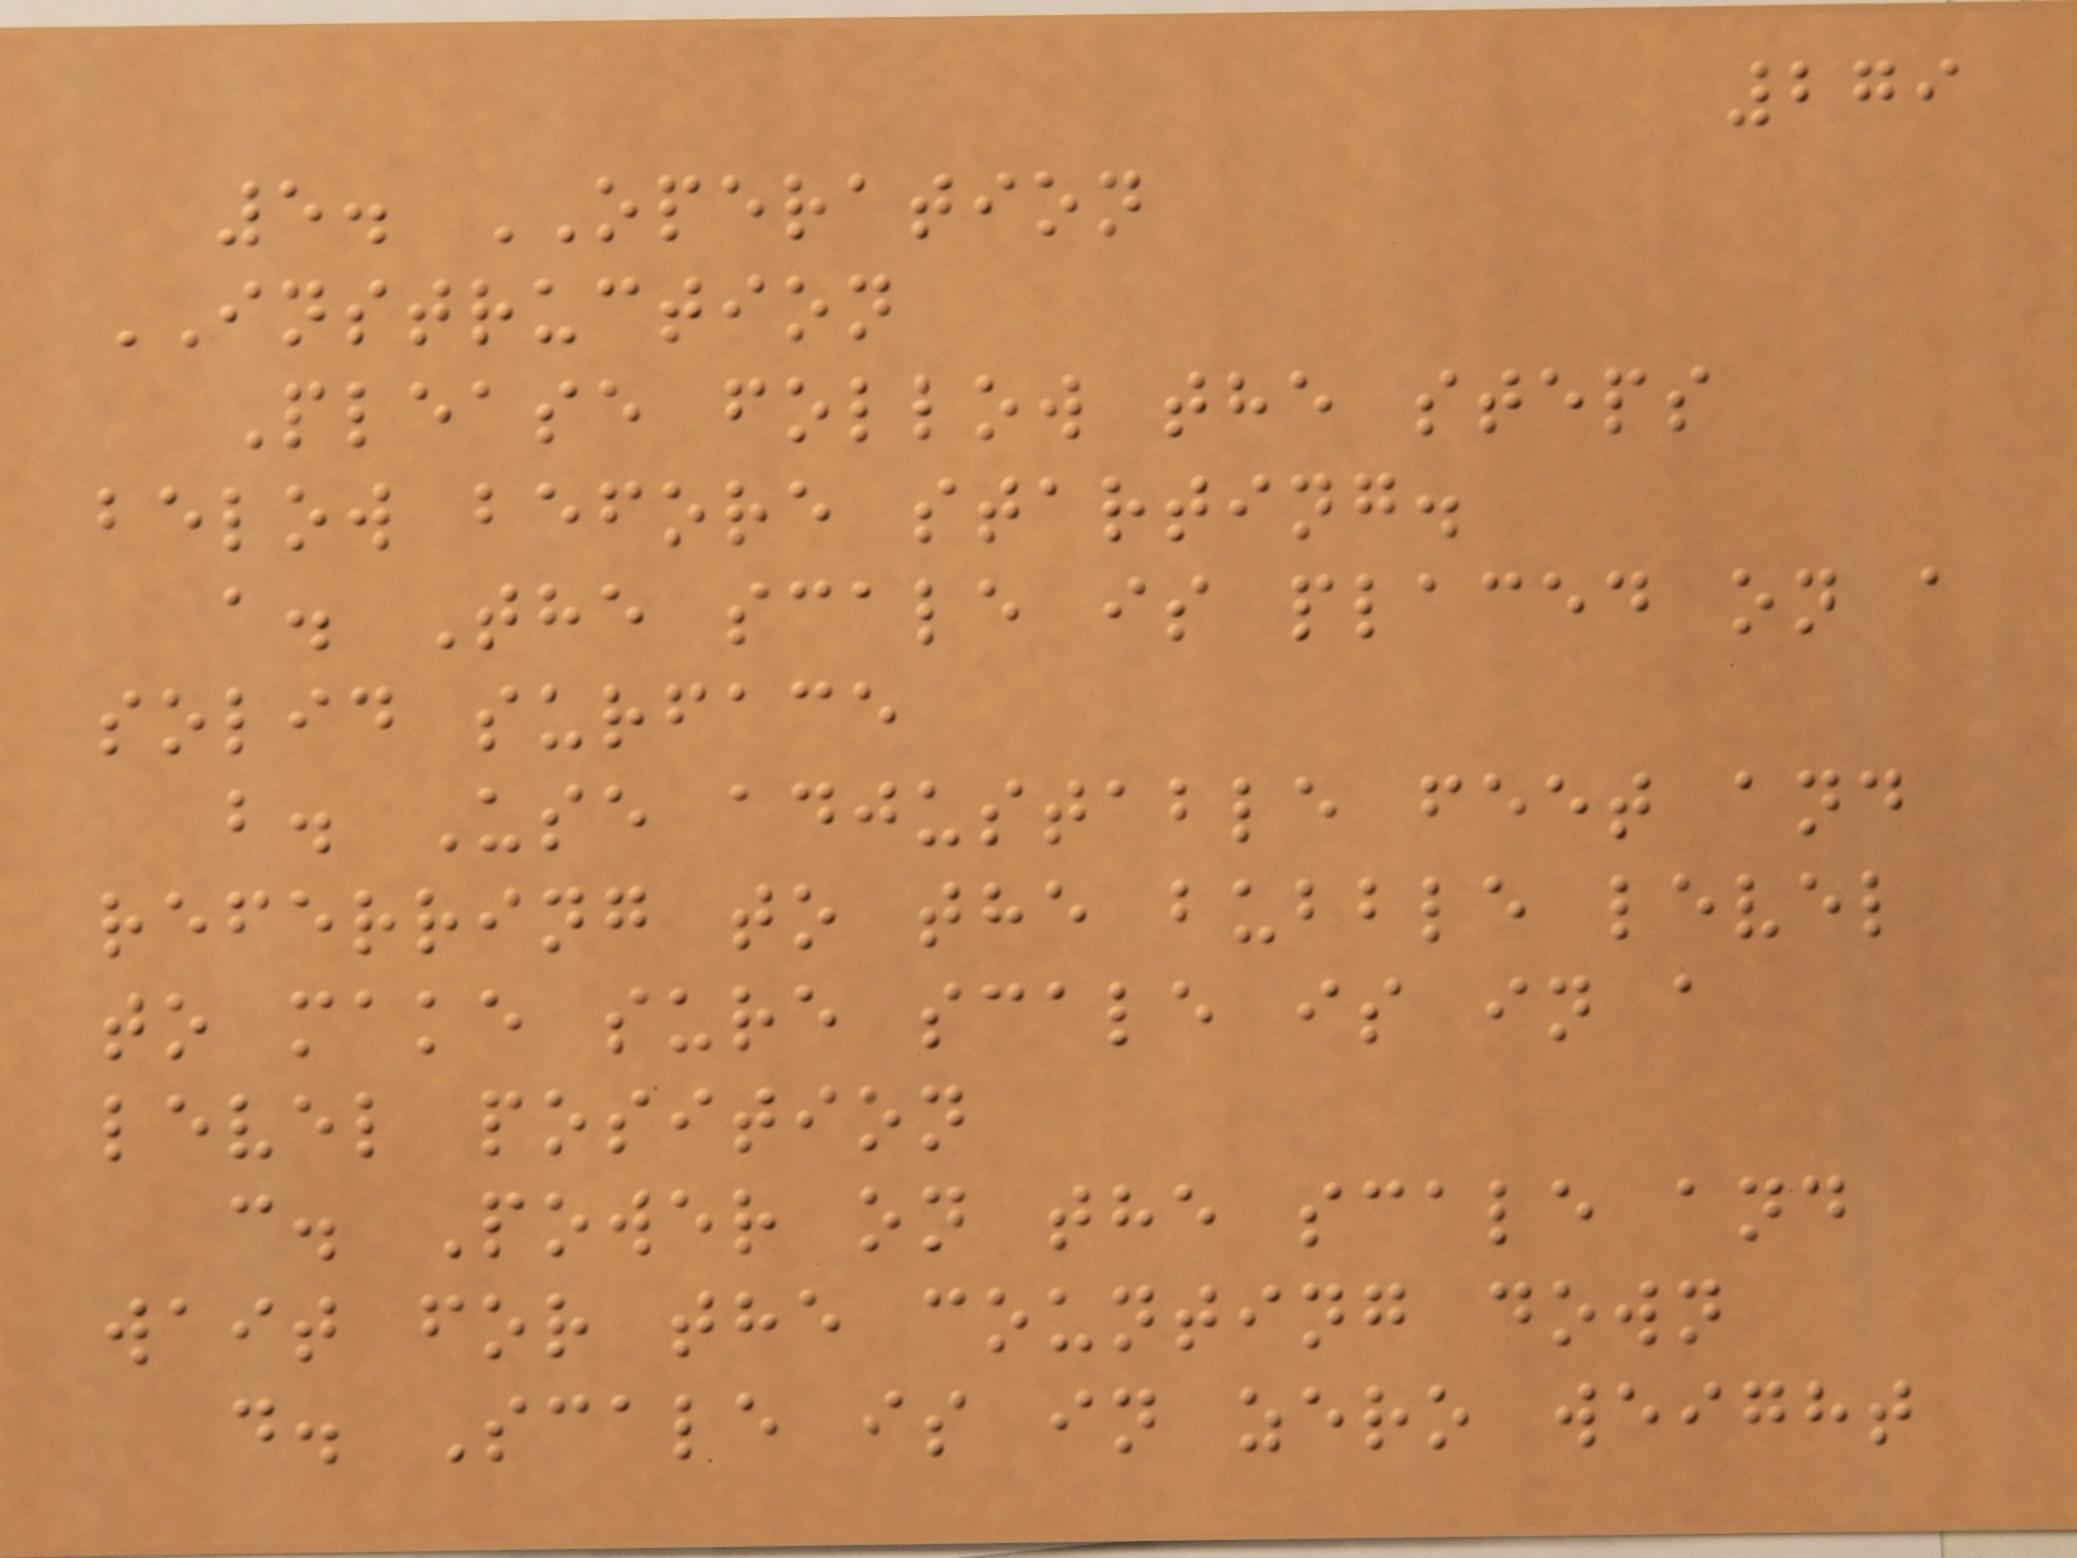279
5. OPERATION
INSTRUCTION
Please follow the steps
below before starting.
a. The scale is placed on a
solid surface
b. Use adjustable feet and
referring to the bubble level
to make sure scale is in a
level position
c. Power on the scale and
wait for the counting down
d. Scale is in zero weight
